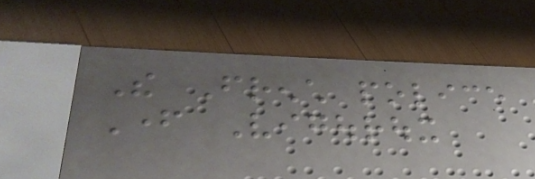The French police
Father Vigouroux
